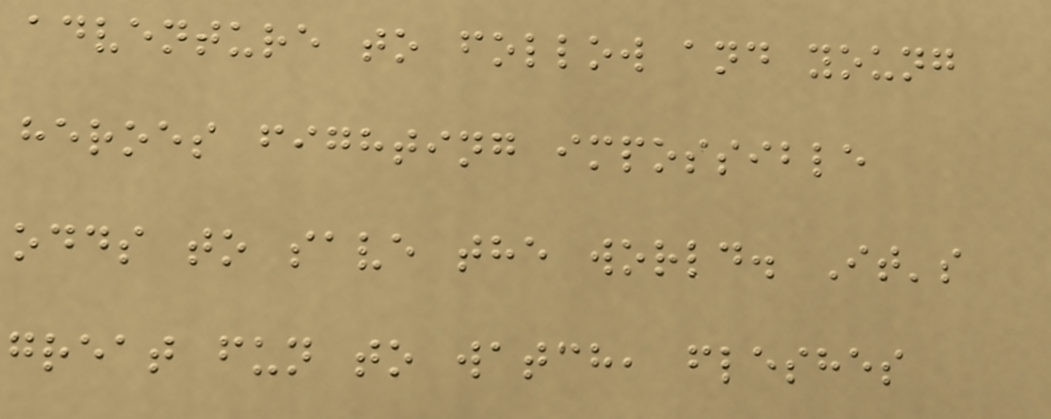adventure to follow and young
heroes fighting impossible
odds to save the world. It's
great fun to watch, fleshes
